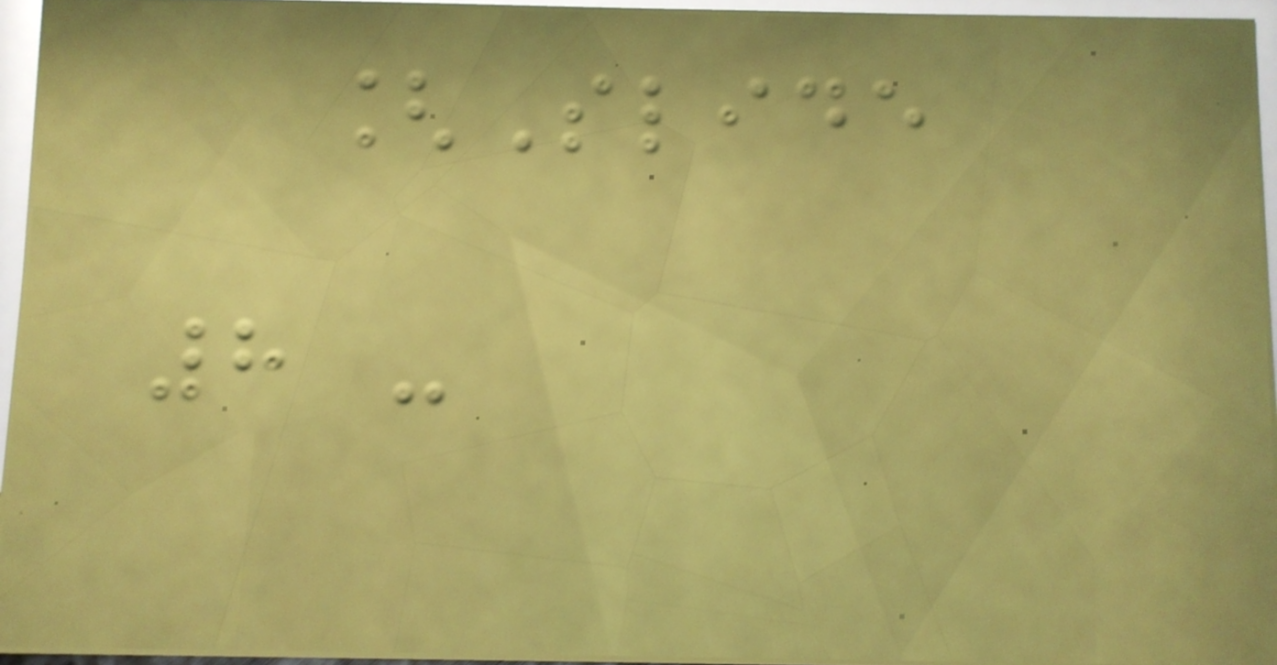[Slide
8 -
